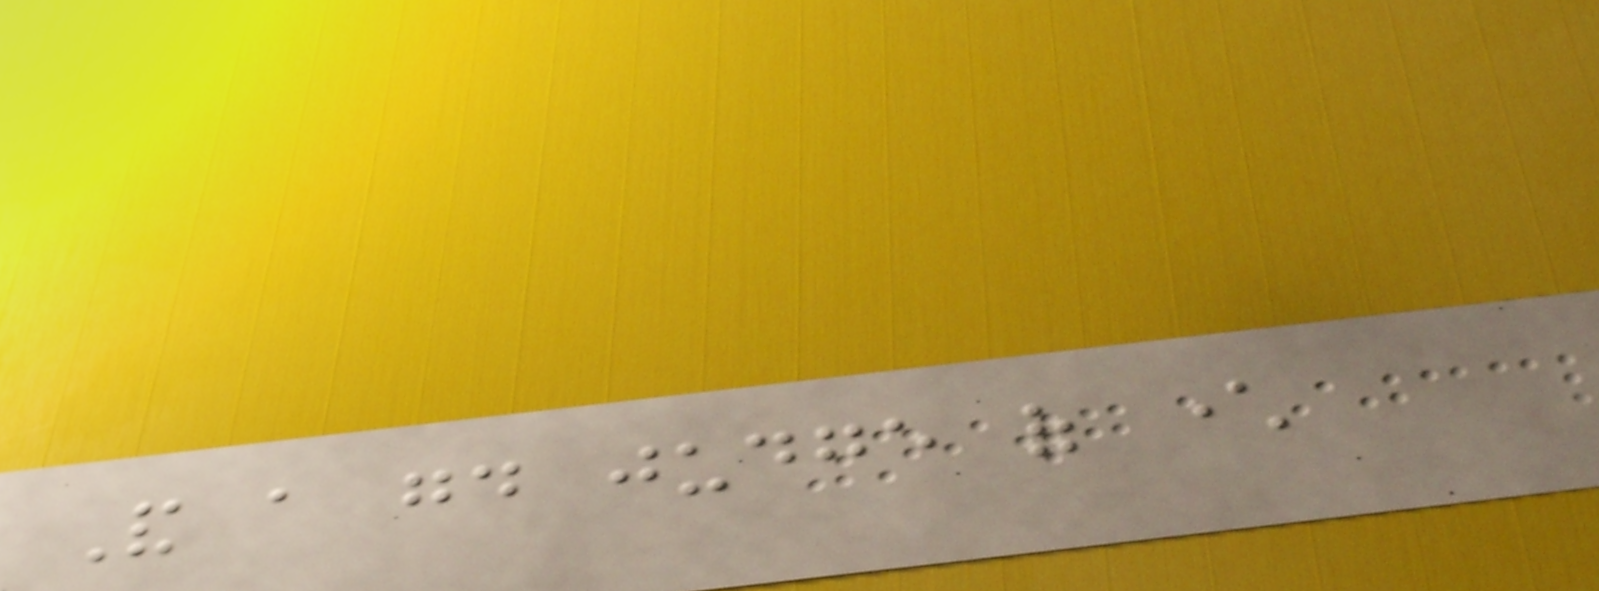And a good judge of character
